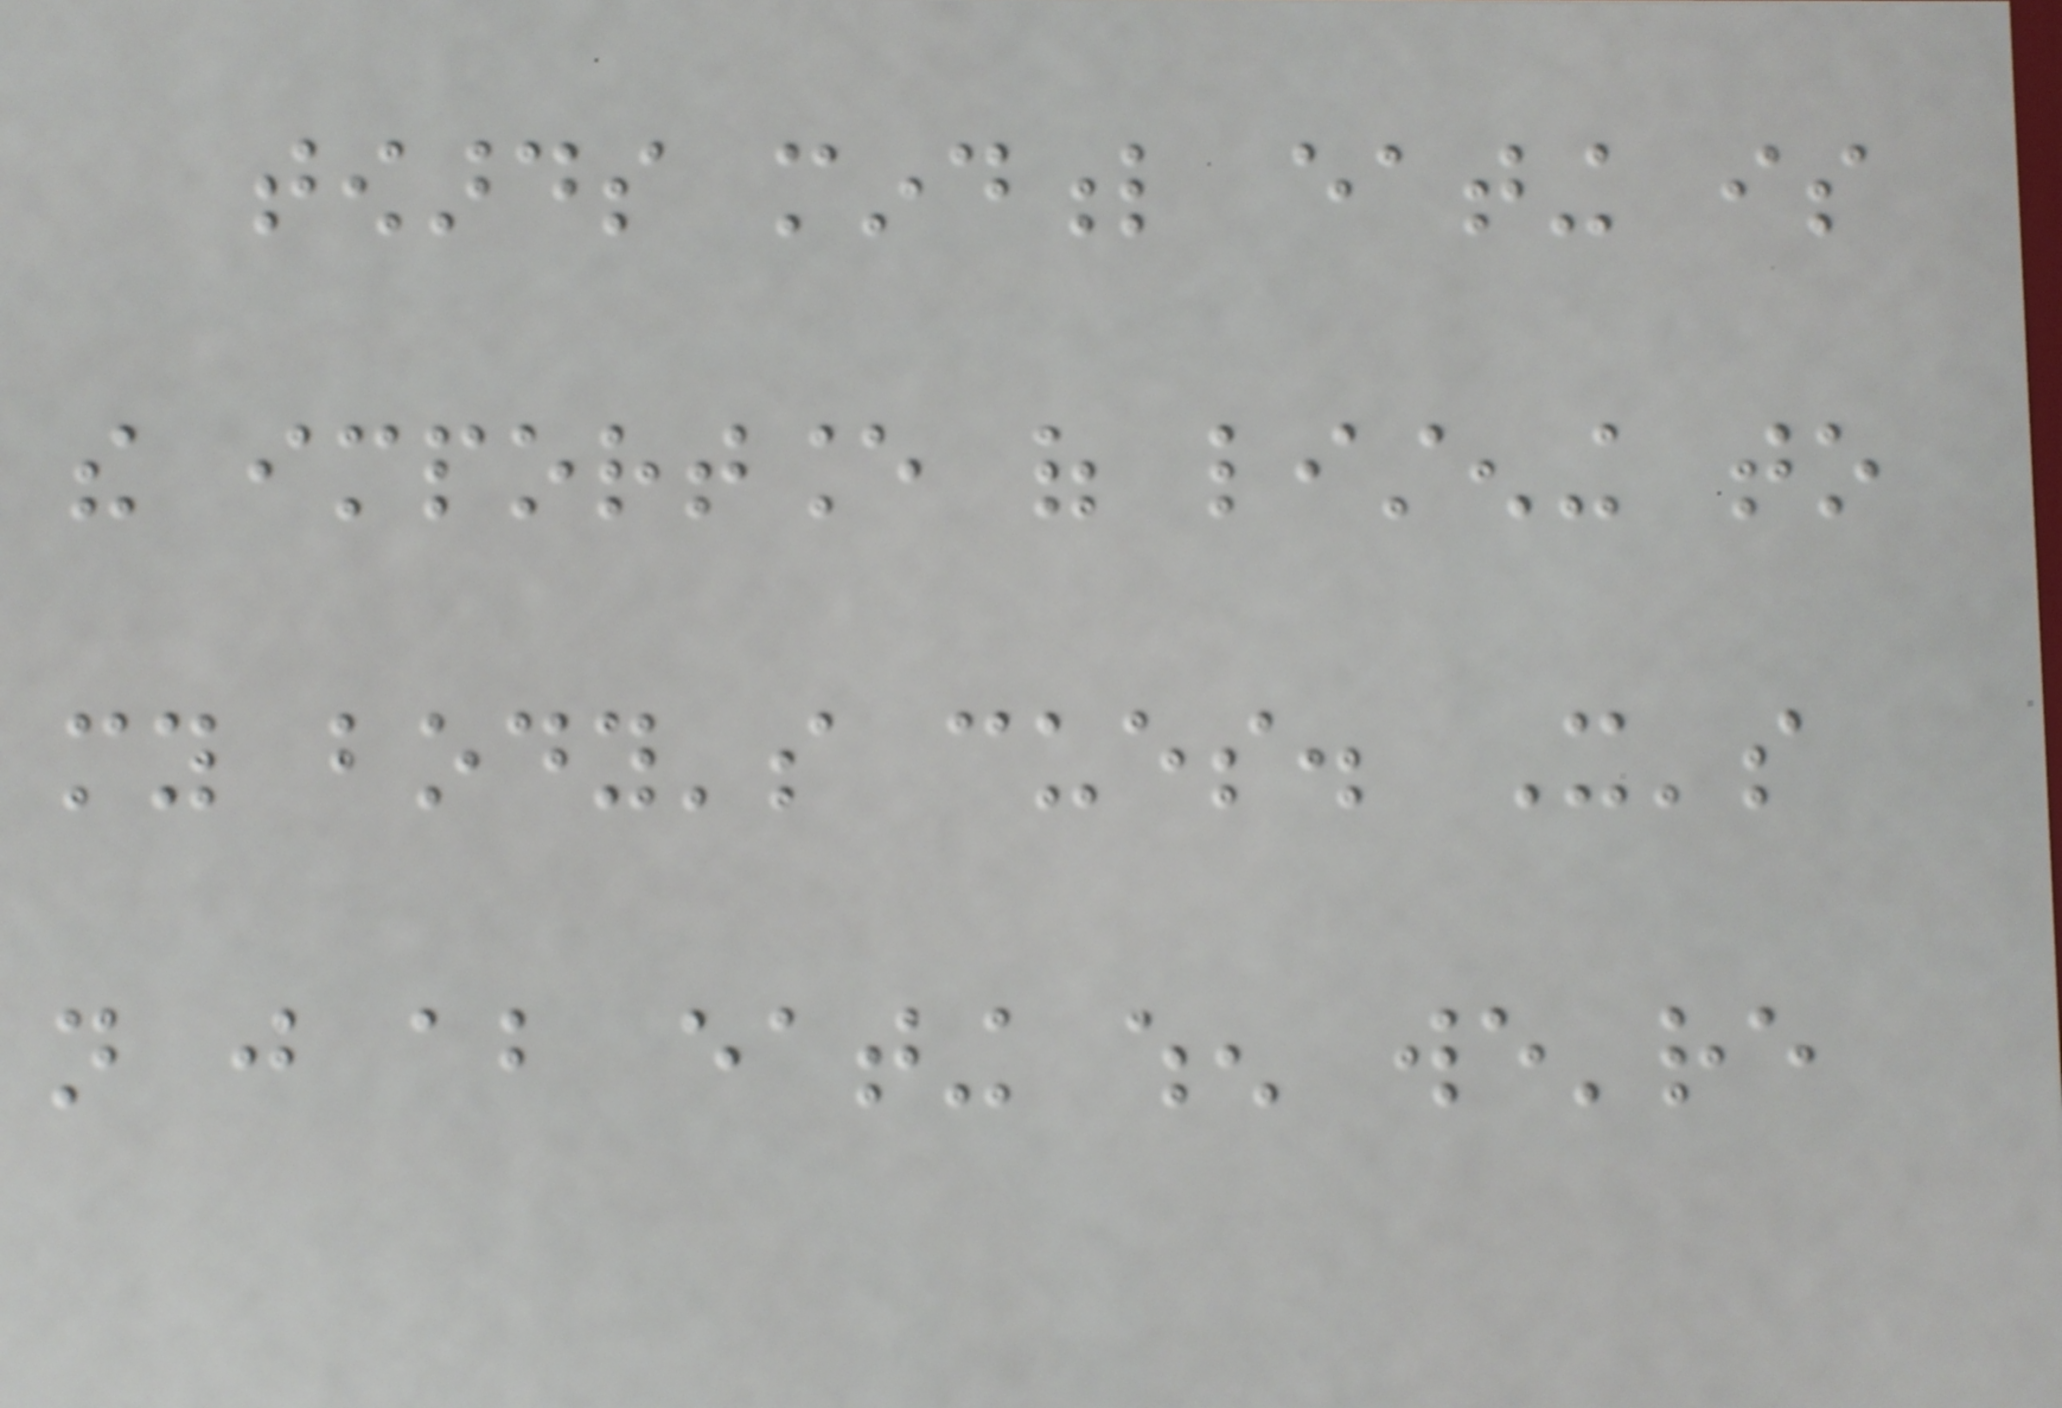towards mindful eating is
the importance of listening to
my body's cues. It's
not just about eating when we're
